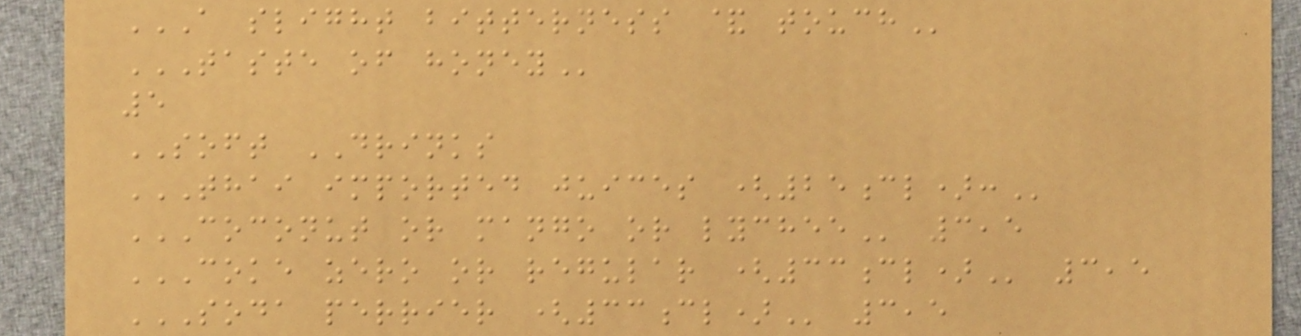A SLIGHT BITTERNESS & TOUCH
TASTE OF HONEY
5
SOFT DRINKS
THAI IMPORTED JUICES (25CL):
COCONUT OR MANGO OR LYCHEE 3,5
COKE ZERO OR REGULAR (33CL) 3,5
SODA PERRIER (33CL) 3,5
